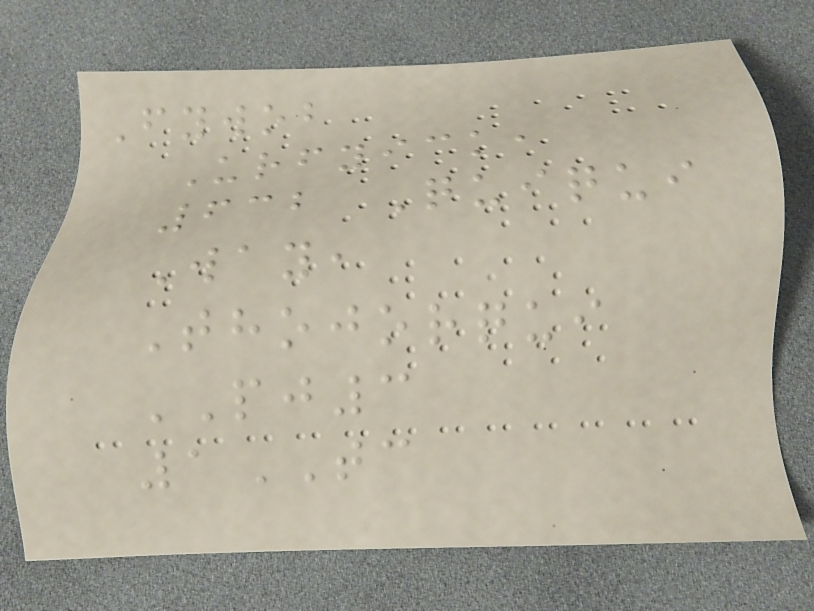Fywob
Urfyick,
632 Quiqui
Way,
Thojorqui
PJ3
1TC
